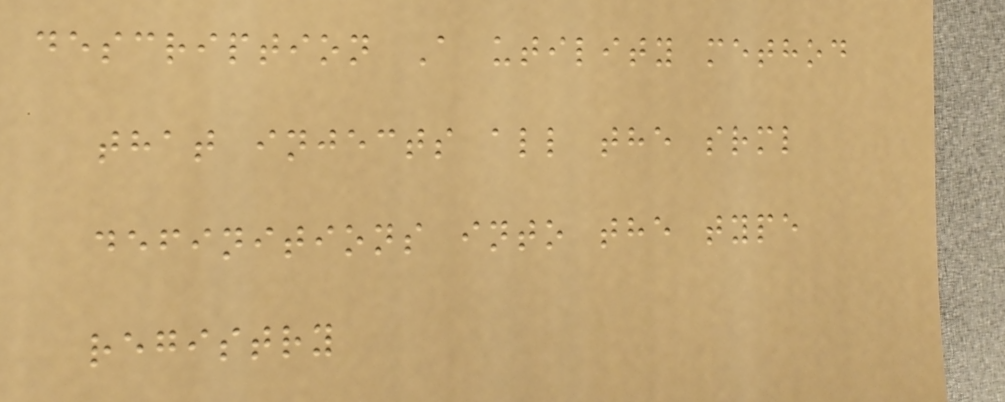description A utility method
that injects all the srml
definitions into the type
registry
